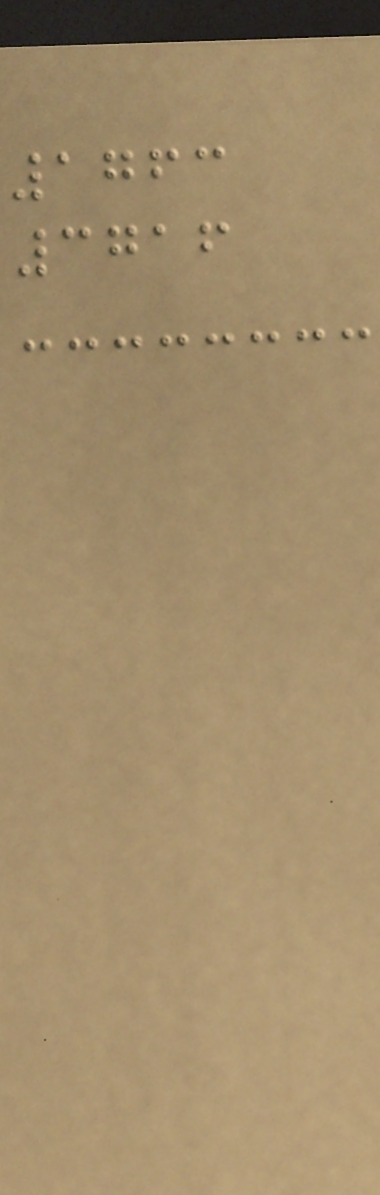1763
3716
